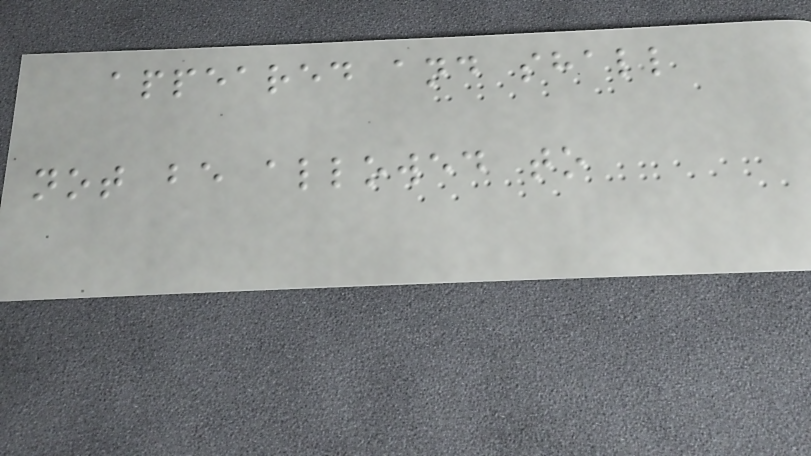appeared and shall
not be allowed to
